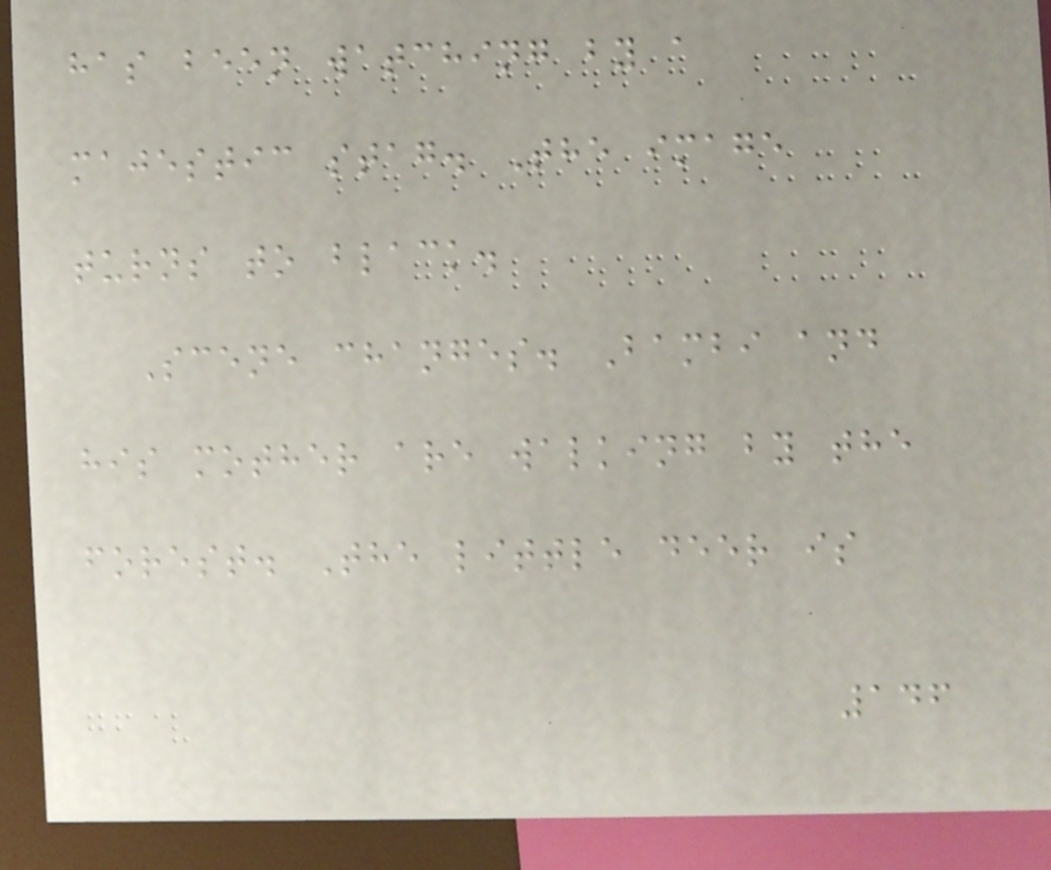has been watching by a
majestic stag. The image
turns to black.
Scene changes. Bambi and
his mother are walking by the
forest. The little deer is
146
